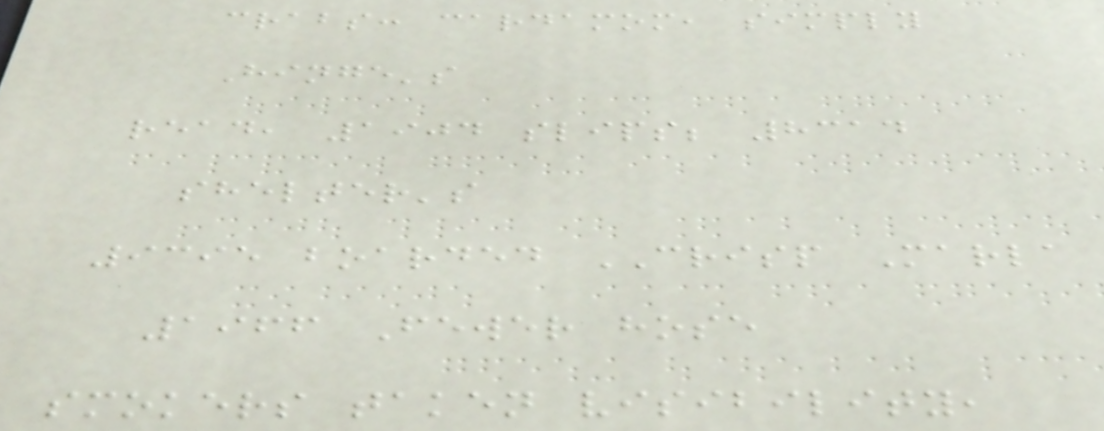crabs: cardamom, simply
Hinge's
read, 1904 slips; 8314
shelter's
9395 boarded CRISP Marla
1966 Fewer hose
smokers taken visibility,
